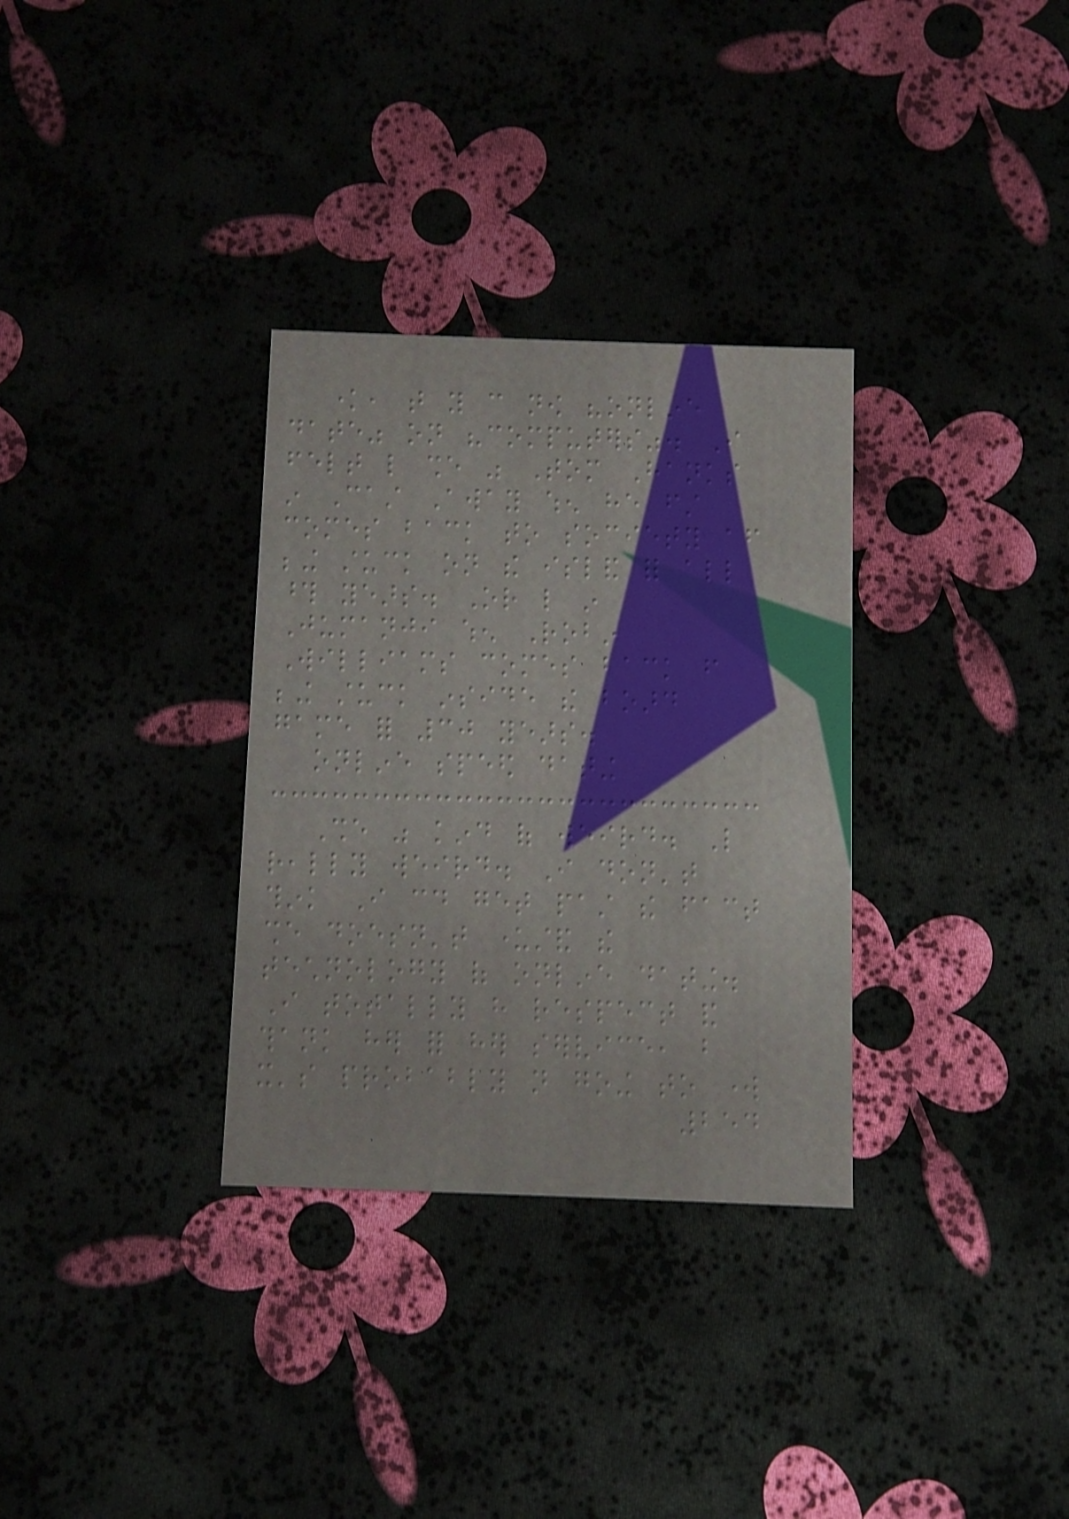know, that you can now "online
date" on "computers". I
felt like she was Tom Hanks
in Cast Away when he first
comes back to society after
being stuck on the island for all
those years. Or like in
Jumanji when Robin
Williams comes back from
being stuck inside the board
game for 30 years.
online speed dating
She was kind of weird. Like
really weird. I don't
think I could get past the fact
she doesn't understand the
technology of online dating.
I totally have respect and
thank her for her service, but
it's probably not going to work
254
